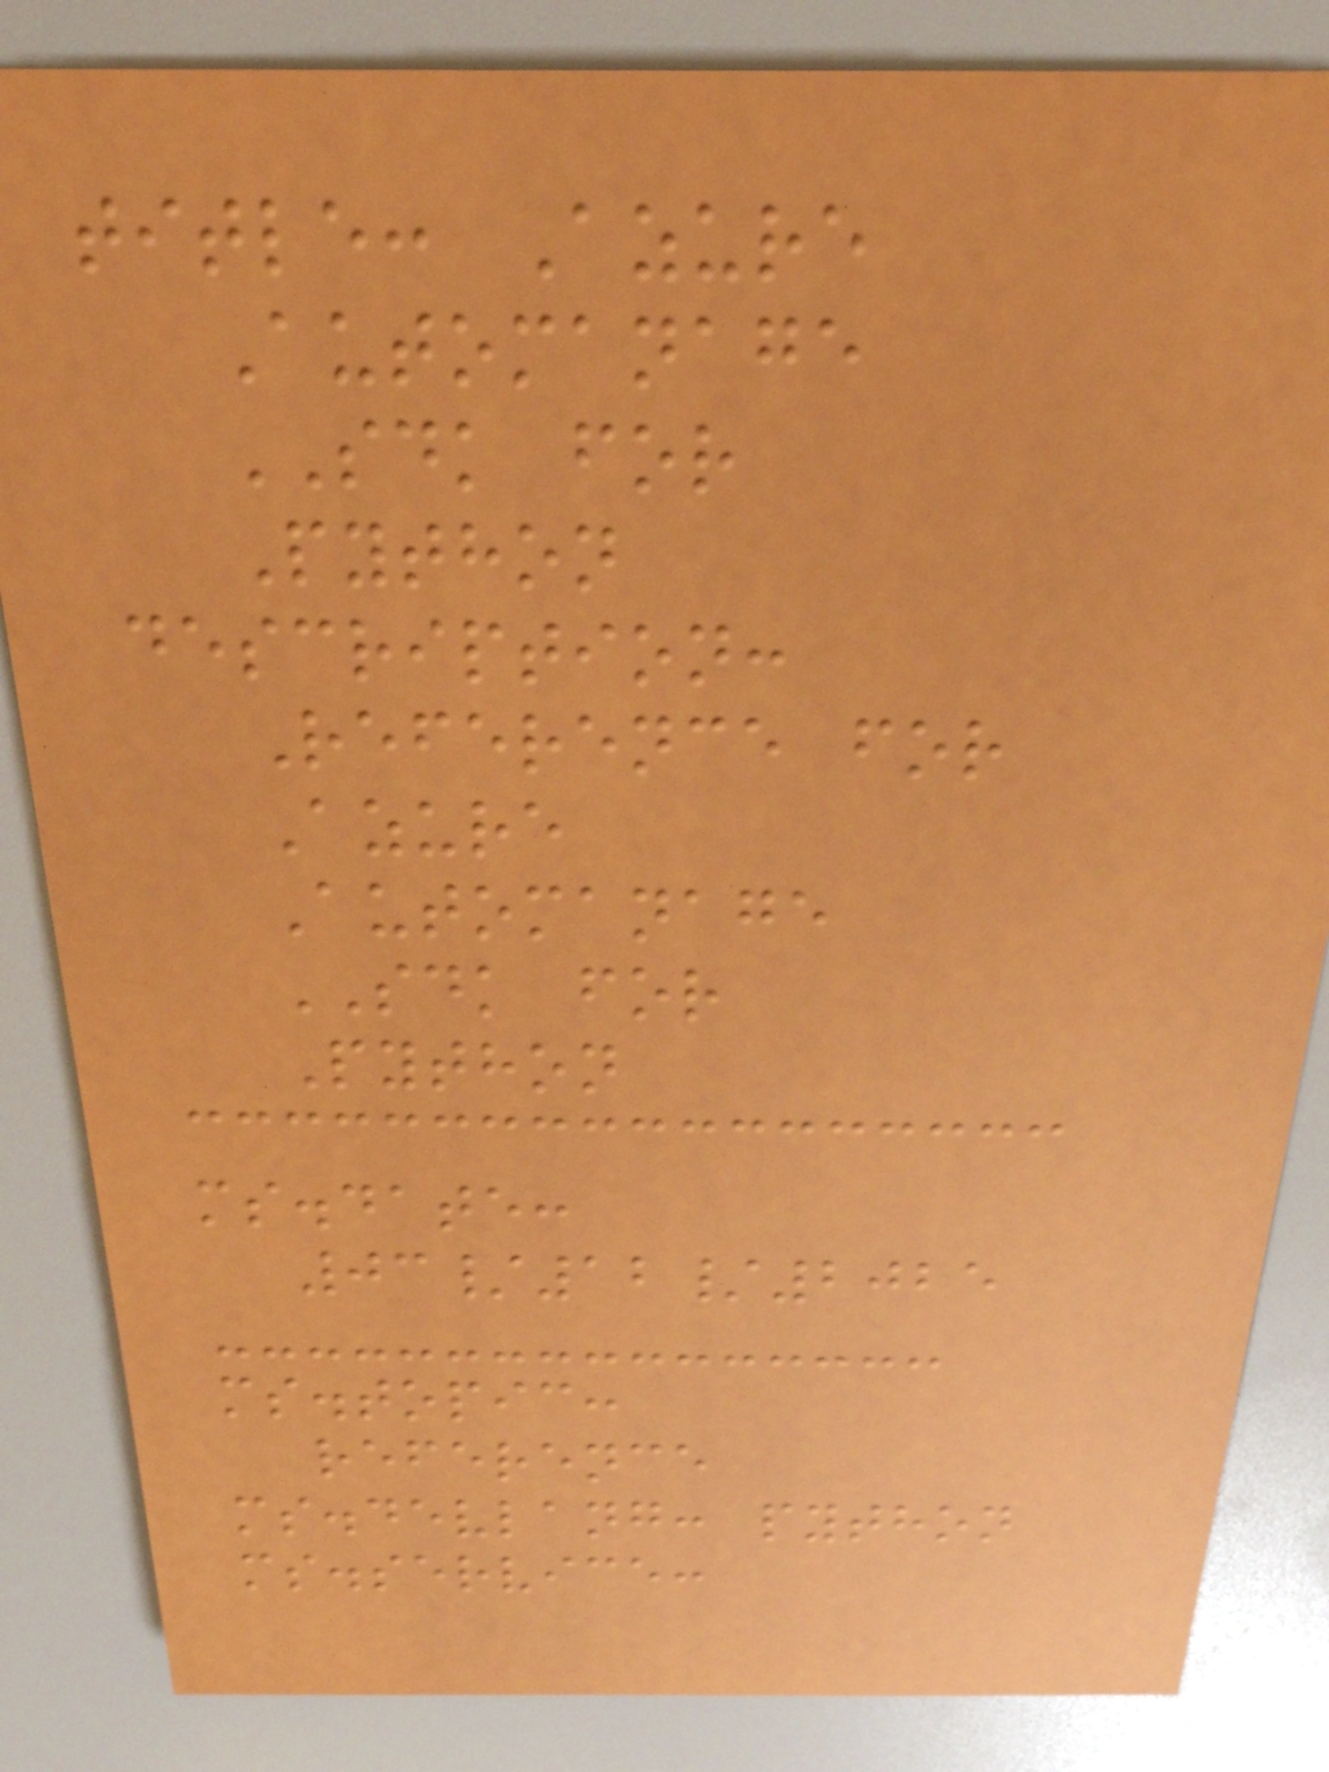title: Azure
Automanage
SDK for
Python
description:
Reference for
Azure
Automanage
SDK for
Python
ms.date:
03/12/2025
ms.topic:
reference
ms.devlang: python
ms.service:
